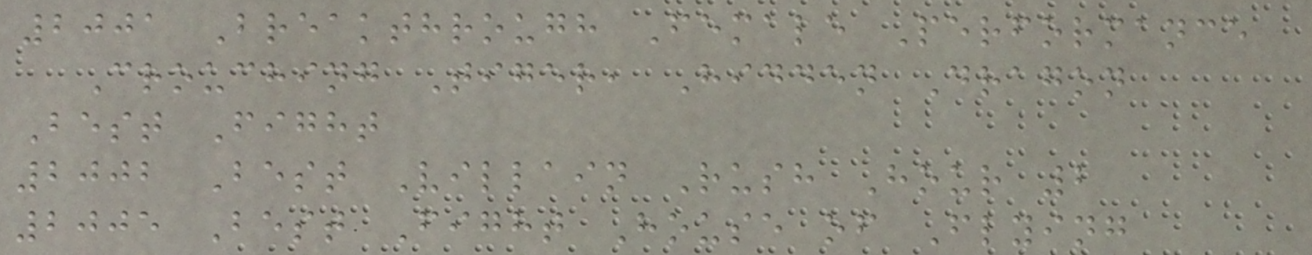2001 Breakthrough Female Performance
Crouching Tiger, Hidden Dragon
Best Fight
2002 Best Villain Rush Hour 2
2005 Best Fight House of Flying
